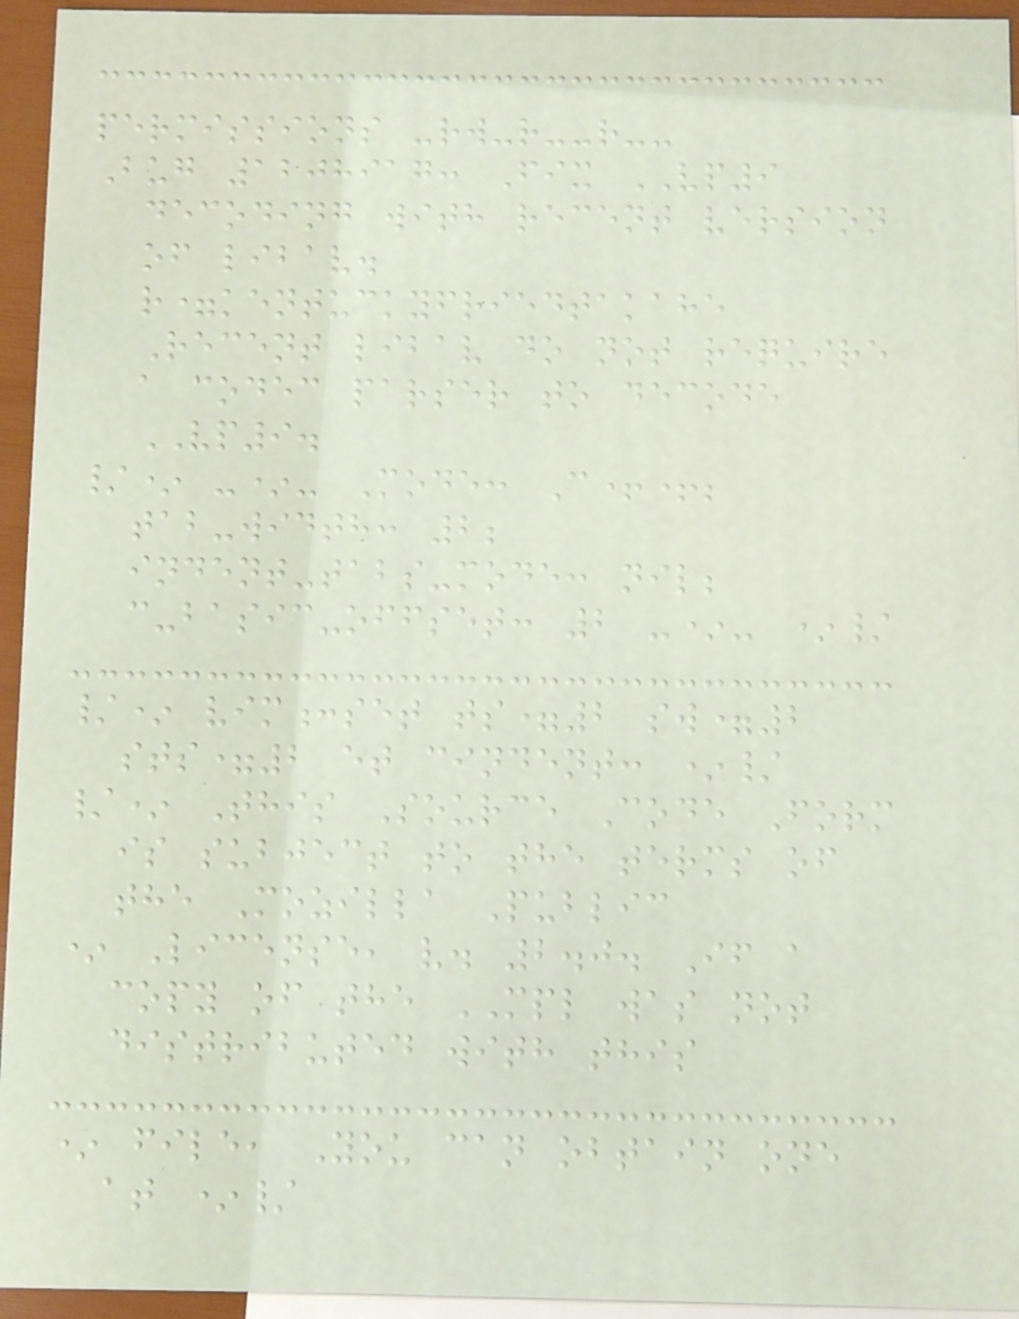permissions -rw-r--r--
Bug 1208917: Fix VP9
decoding with recent version
of libav.
r=kentuckyfriedtakahe
Recent libav do not require
a codec parser to decode
VP9.
/* -*- Mode: C++;
tab-width: 2;
indent-tabs-mode: nil;
c-basic-offset: 2 -*- */
/* vim:set ts=2 sw=2
sts=2 et cindent: */
/* This Source Code Form
is subject to the terms of
the Mozilla Public
* License, v. 2.0. If a
copy of the MPL was not
distributed with this
* file, You can obtain one
at */
